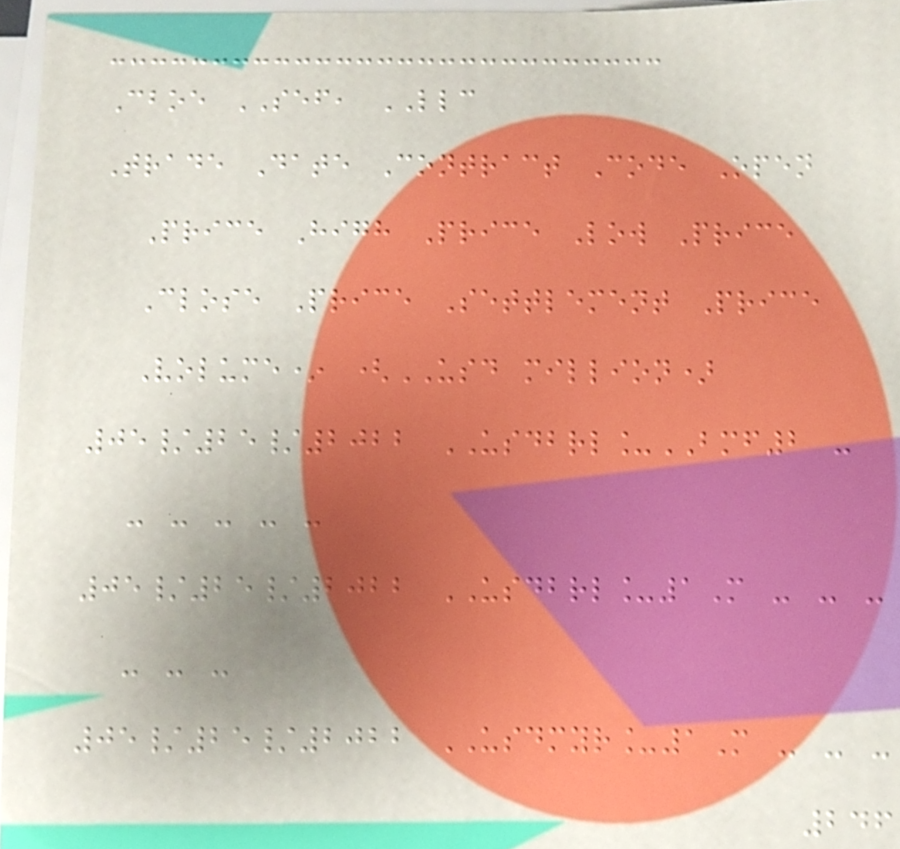Cboe SEF, LLC
Trade Date Contract Code Open
Price High Price Low Price
Close Price Settlement Price
Volume* (USD million)
05/25/2022 USDBRL_BMF2 -
- - - - -
05/25/2022 USDBRL_1M - - -
- - -
05/25/2022 USDMYR_1M - - -
246
